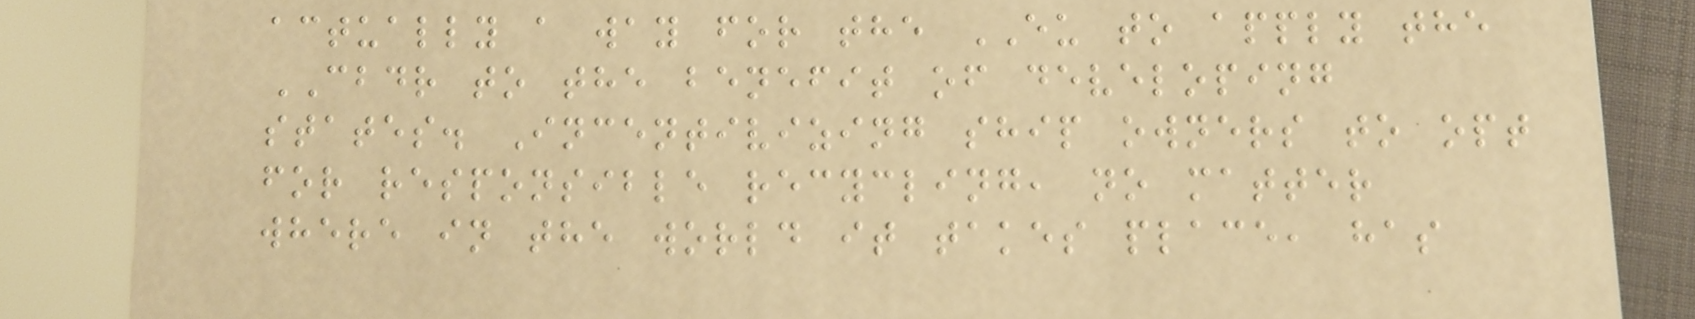actually a way for the EU to apply the
CBDR to the benefit of developing
states. Incentivizing ship owners to opt
for responsible recycling, no matter
where in the world it takes place, has
